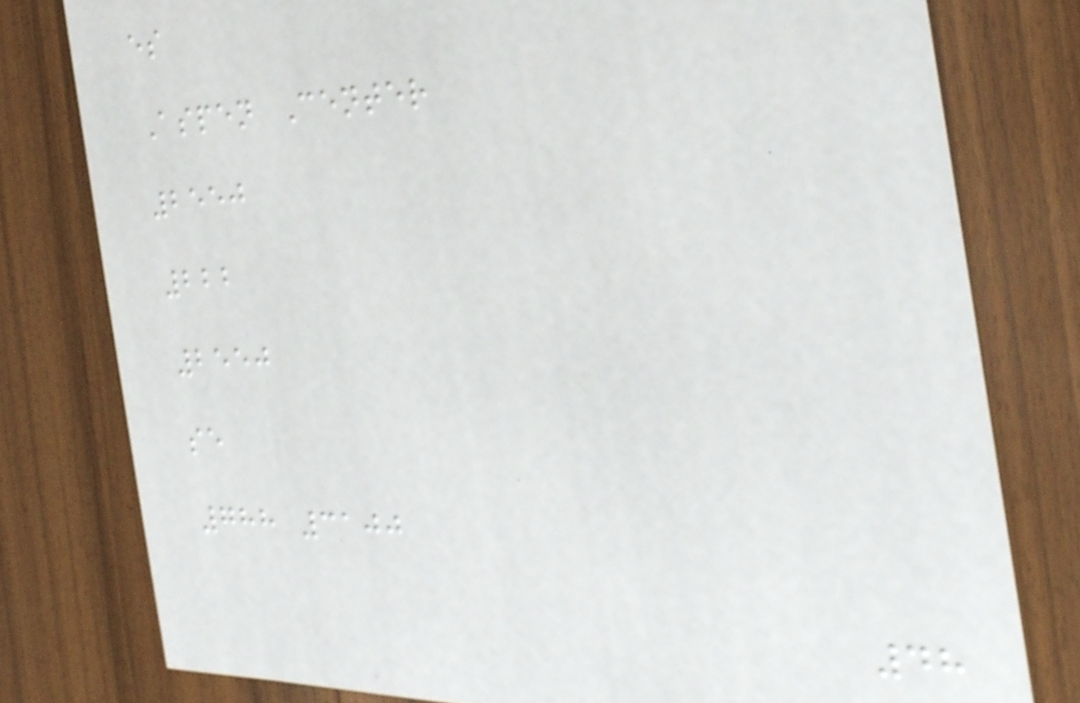es
Aspen Center
2550
222
2550
se
788 3100
48
